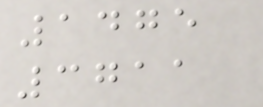1475
3711
